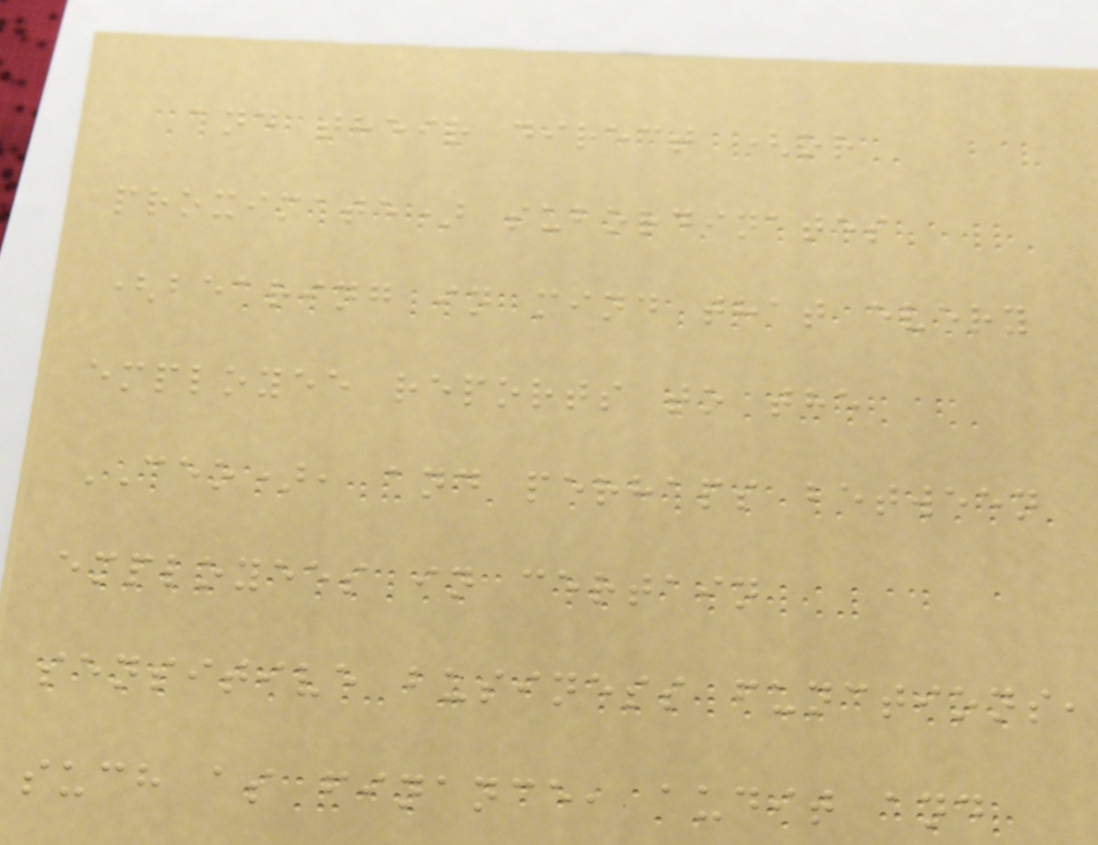and their direct (or
proximate) subordinates
(bearing in mind that every
employee reports to the
CEO), and perhaps between
employees in certain
sensitive business functions,
such as finance, audit and
